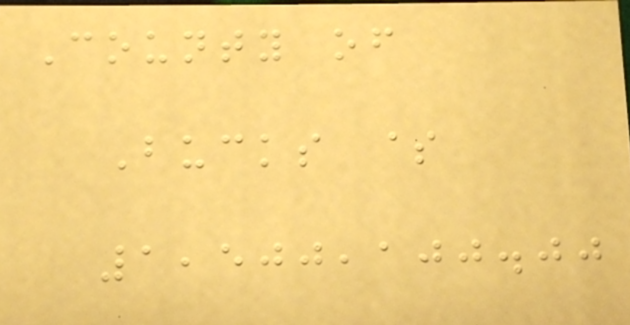County of
Bucks $
1,500,100.00
